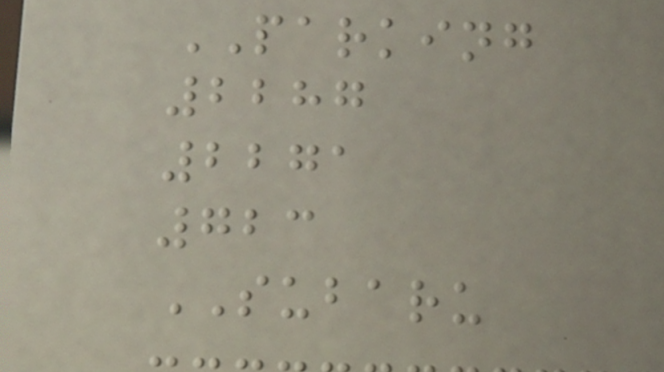PARKING
2287
2271
723
SUBARU
